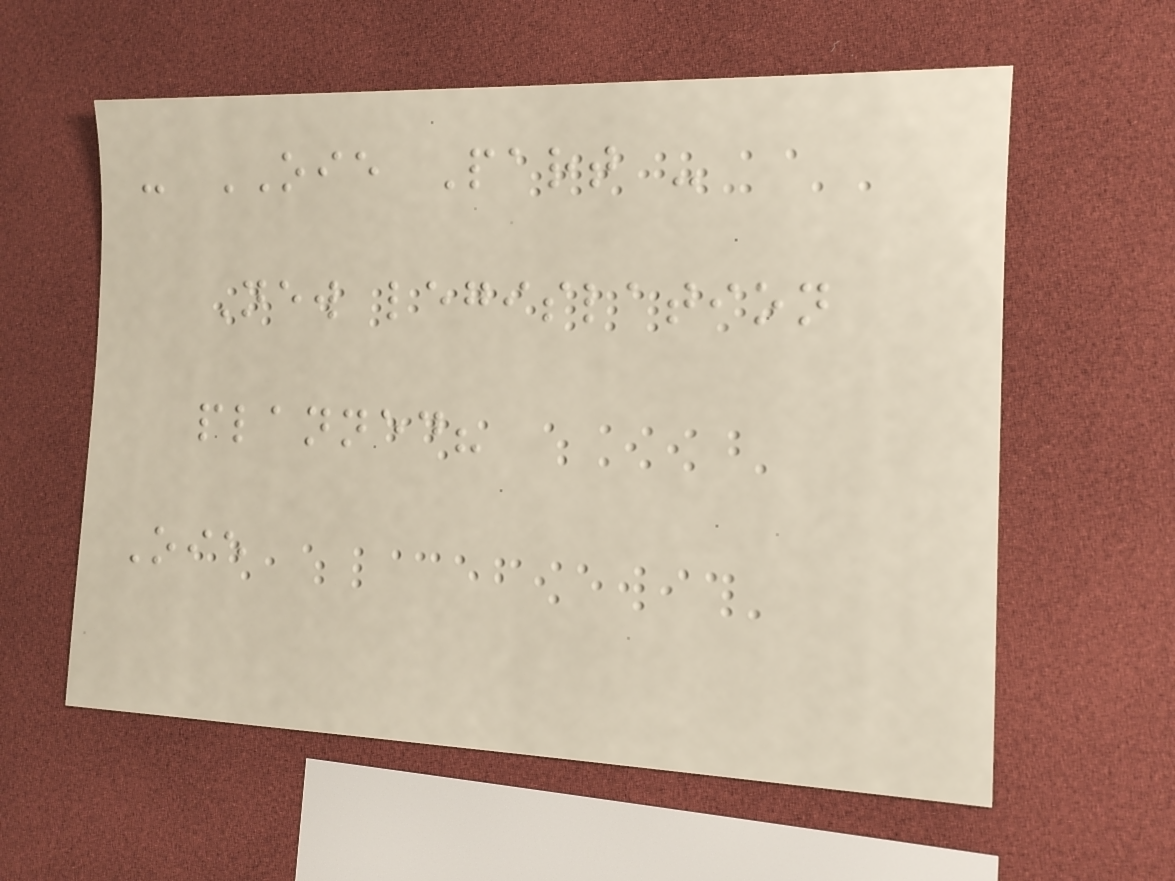- OIE Part -
New legislation
planned?
Oie
